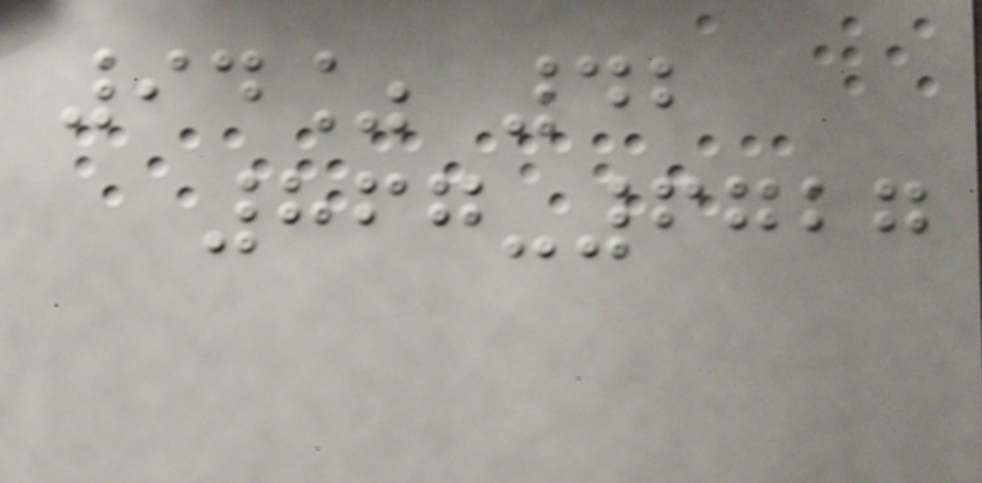94% 42
867-6727
